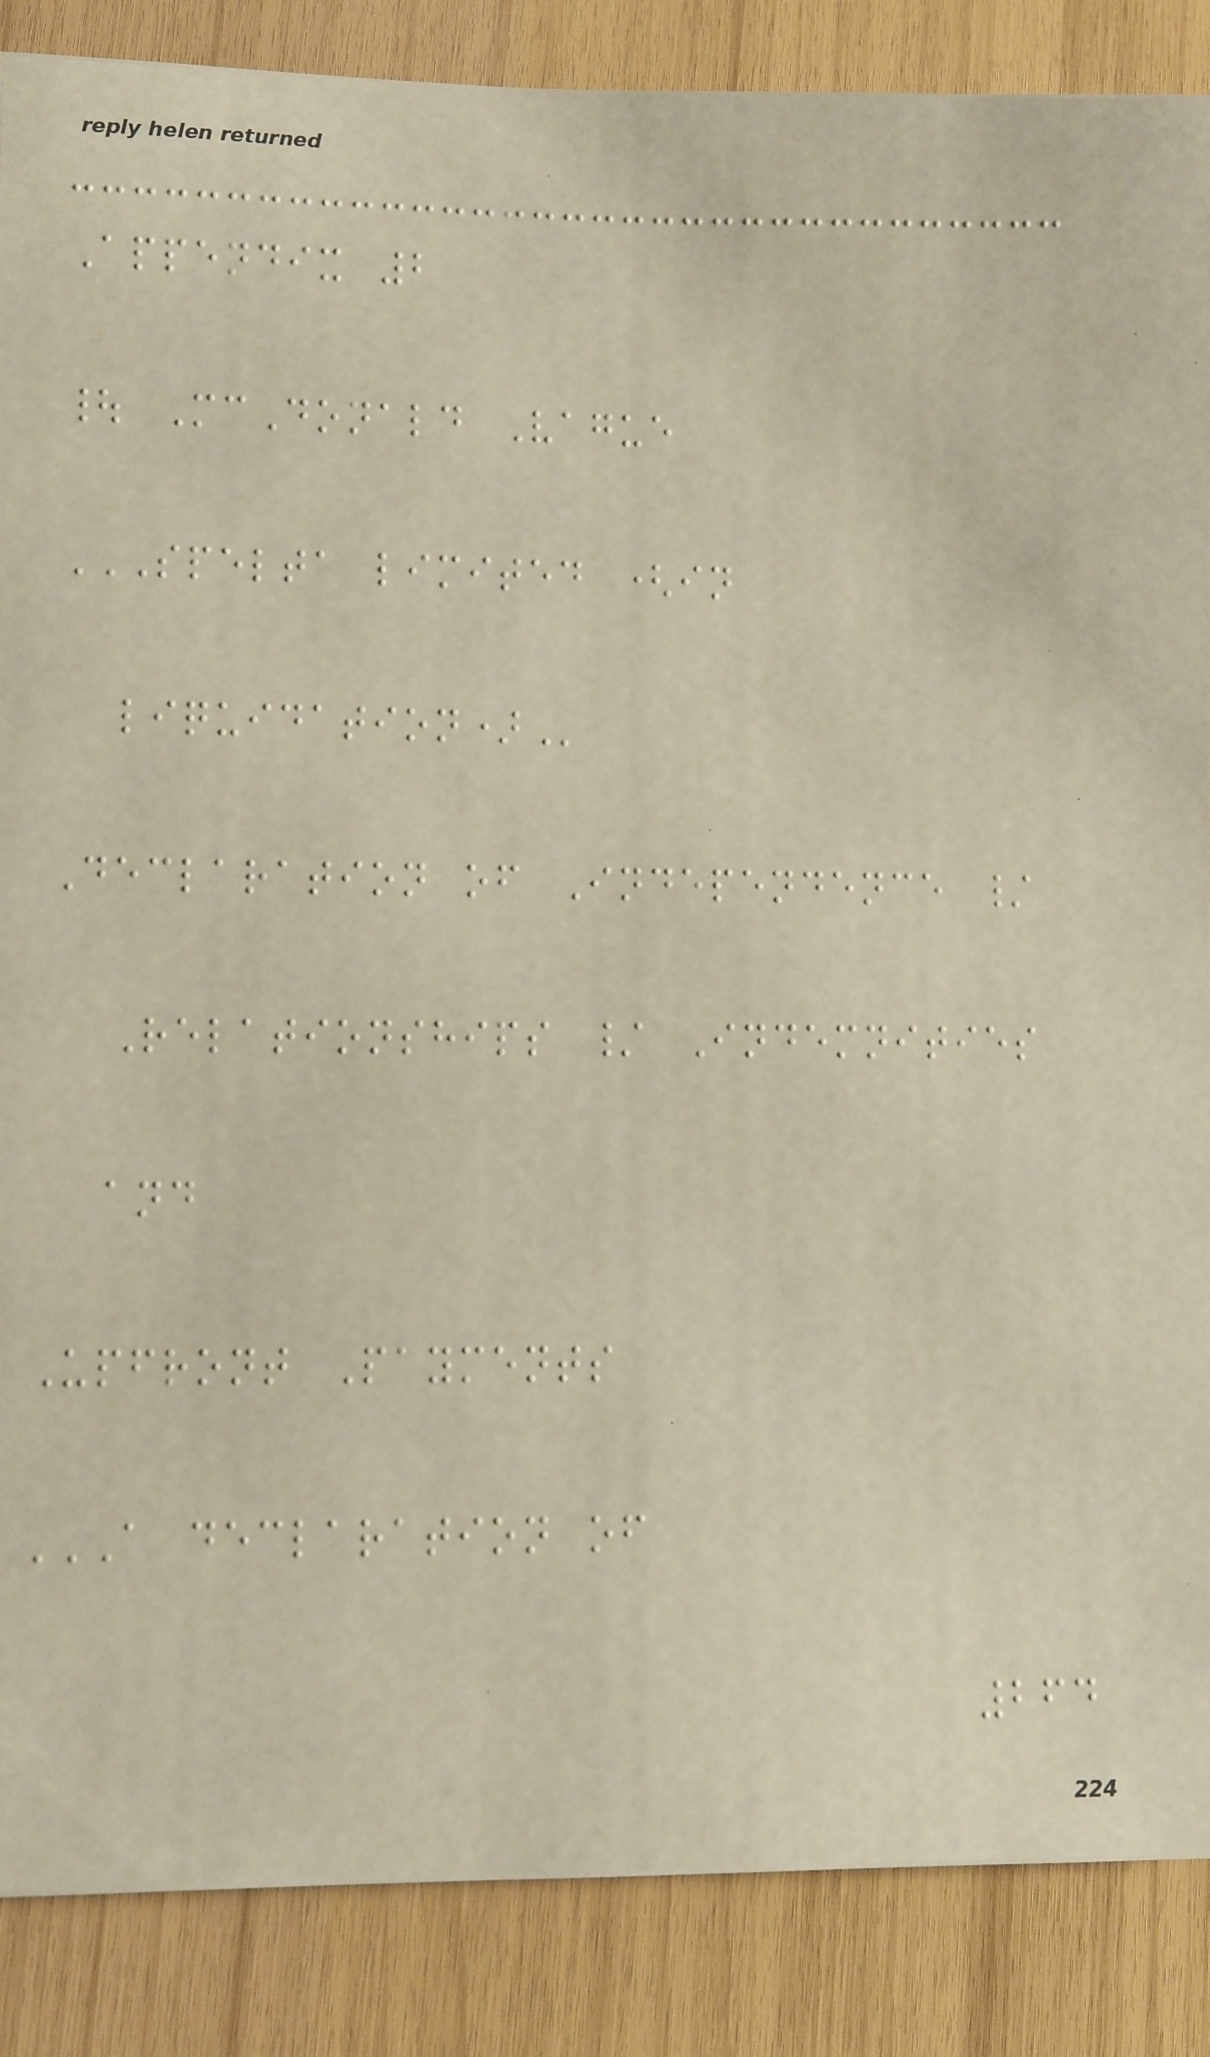Appendix 2
| McDonald Vague
SPELTA LIMITED (IN
LIQUIDATION)
Declaration of Independence /
Relationships / Indemnities
and
Upfront Payments
A DECLARATION OF
264
